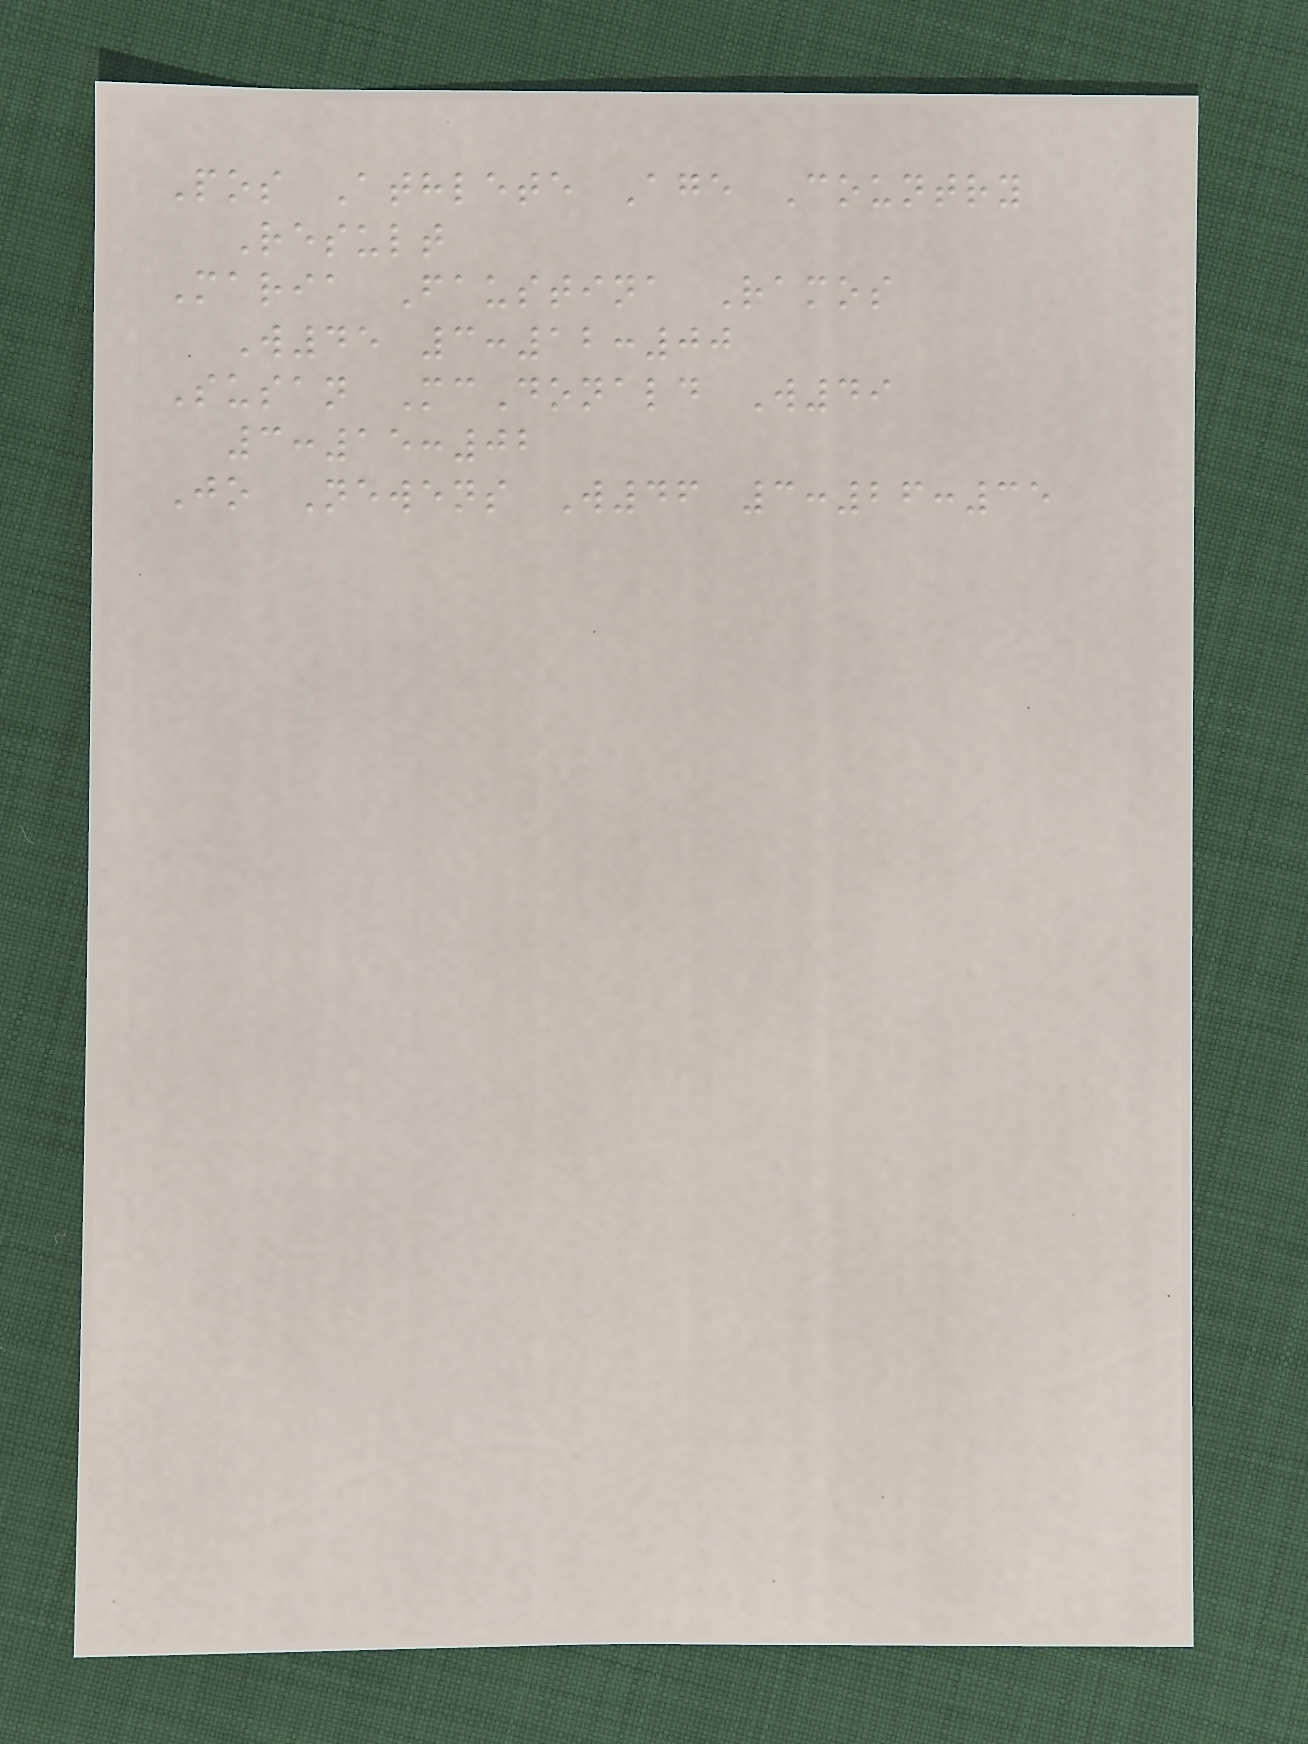Pos Athlete Age Country
Result
Maria Faustina Ramos
W45 3:12:00
Susan McDonald W49
3:15:02
Jo Newens W46 3:26:35
